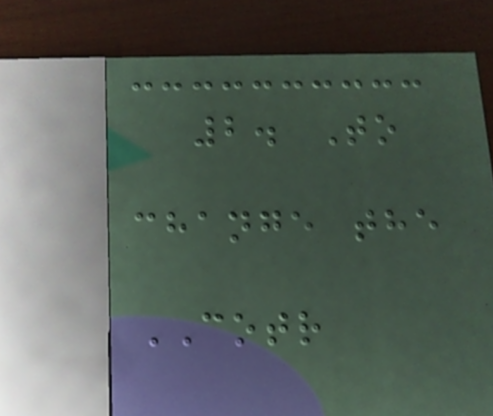2. To
change the
COTR
